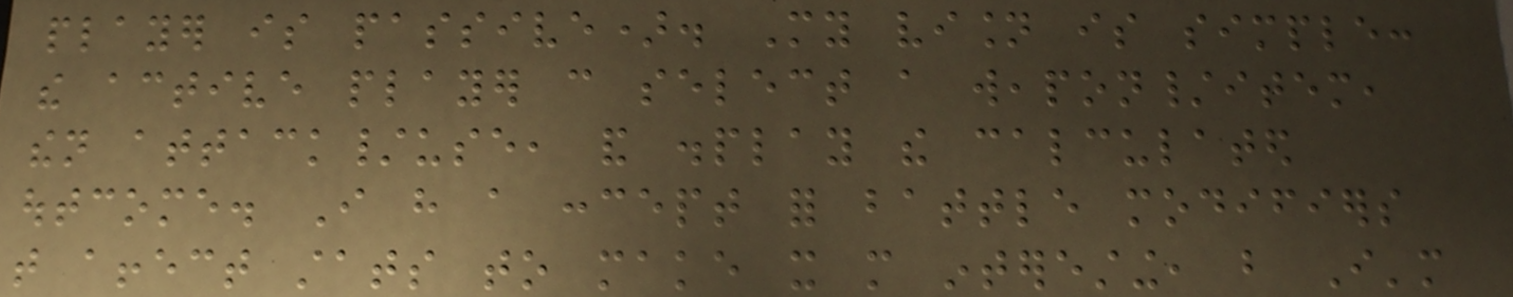player is passive). My vision is simple:
the active player can select a weapon/item,
then attack/use, and display the calculated
outcome. I have a concept for battle modifiers
that affect stats to make it more interesting, but I'm
